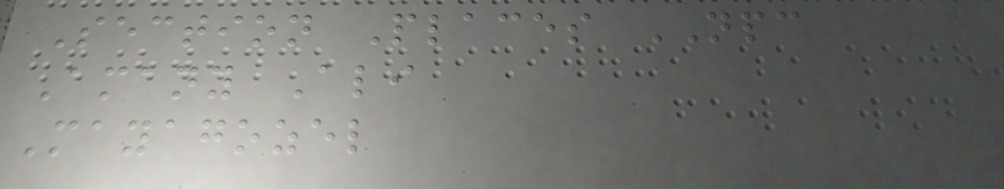Section Places NPC
Amany Ali
Mayagozel
